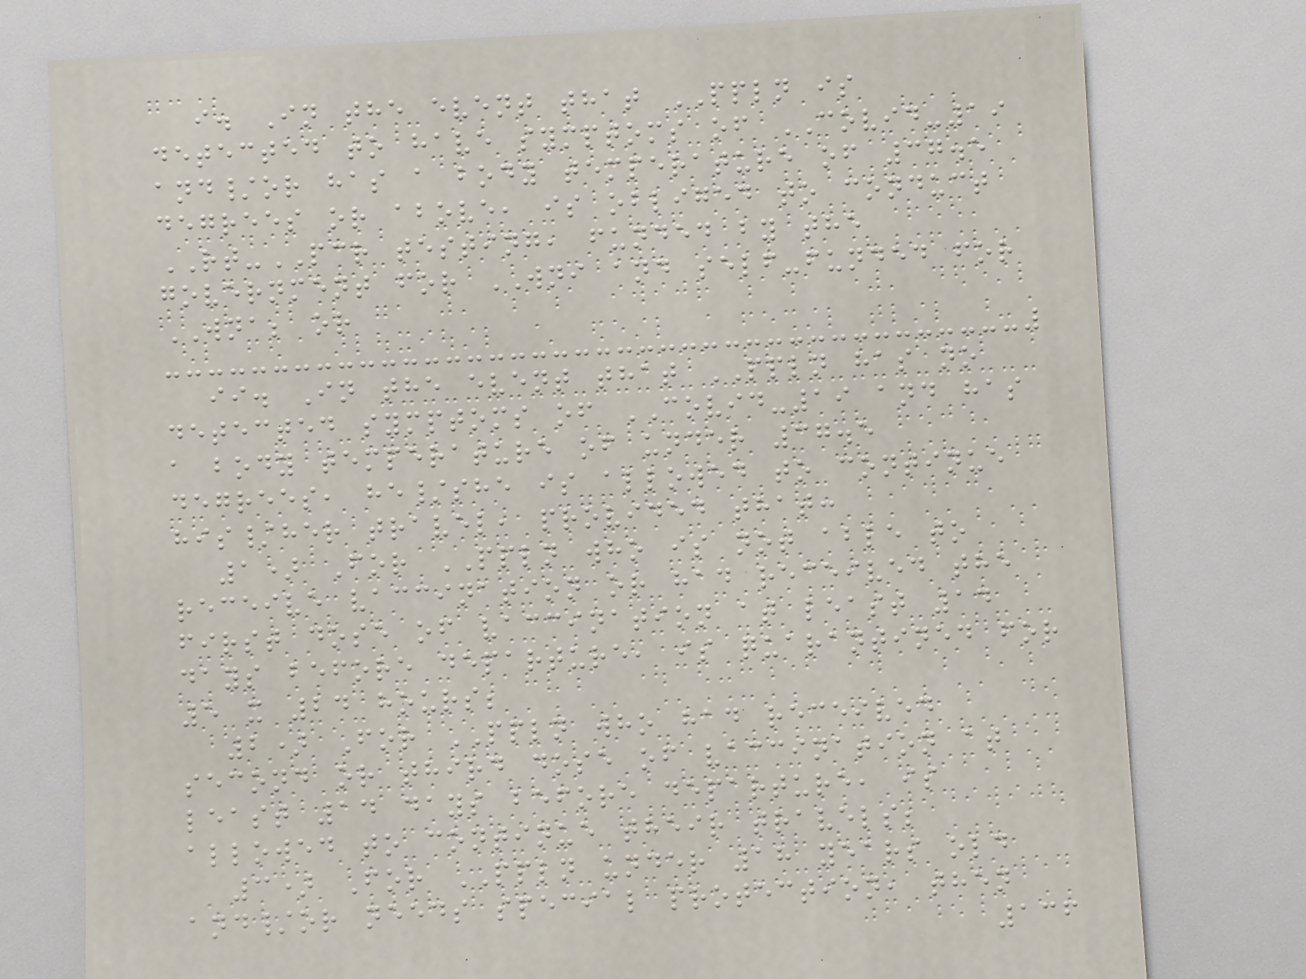i. In the event that PPLN is
detected to have symptoms of COVID-19
and/or has a body temperature of 37.5
degrees or above, is obliged to conduct
RT-PCR testing, funded by the
government for WNI and self-funded for
WNA; or
ii. In the event that PPLN has no
detected symptoms of COVID-19 and has
a body temperature of under 37.5
degrees, he/she is allowed to continue
his/her travel, provided that:
1) For PPLN who is not able to
receive vaccination or had received the
first dose of vaccination at least 14
days before departure, is quarantined for
5 x 24 hours;
2) For PPLN who had received
second or third dose of vaccination at
least 14 days before departure, is
allowed to continue their travels;
3) For PPLN under 18 years old
and/or needs special protection, then
136
